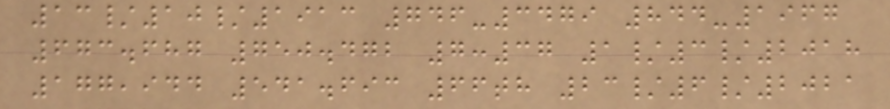13/10/1913 746-3479 844-1967
673.687 750.472 7:37 1/3/2018
177,944 541.693 66th 23/6/2021
